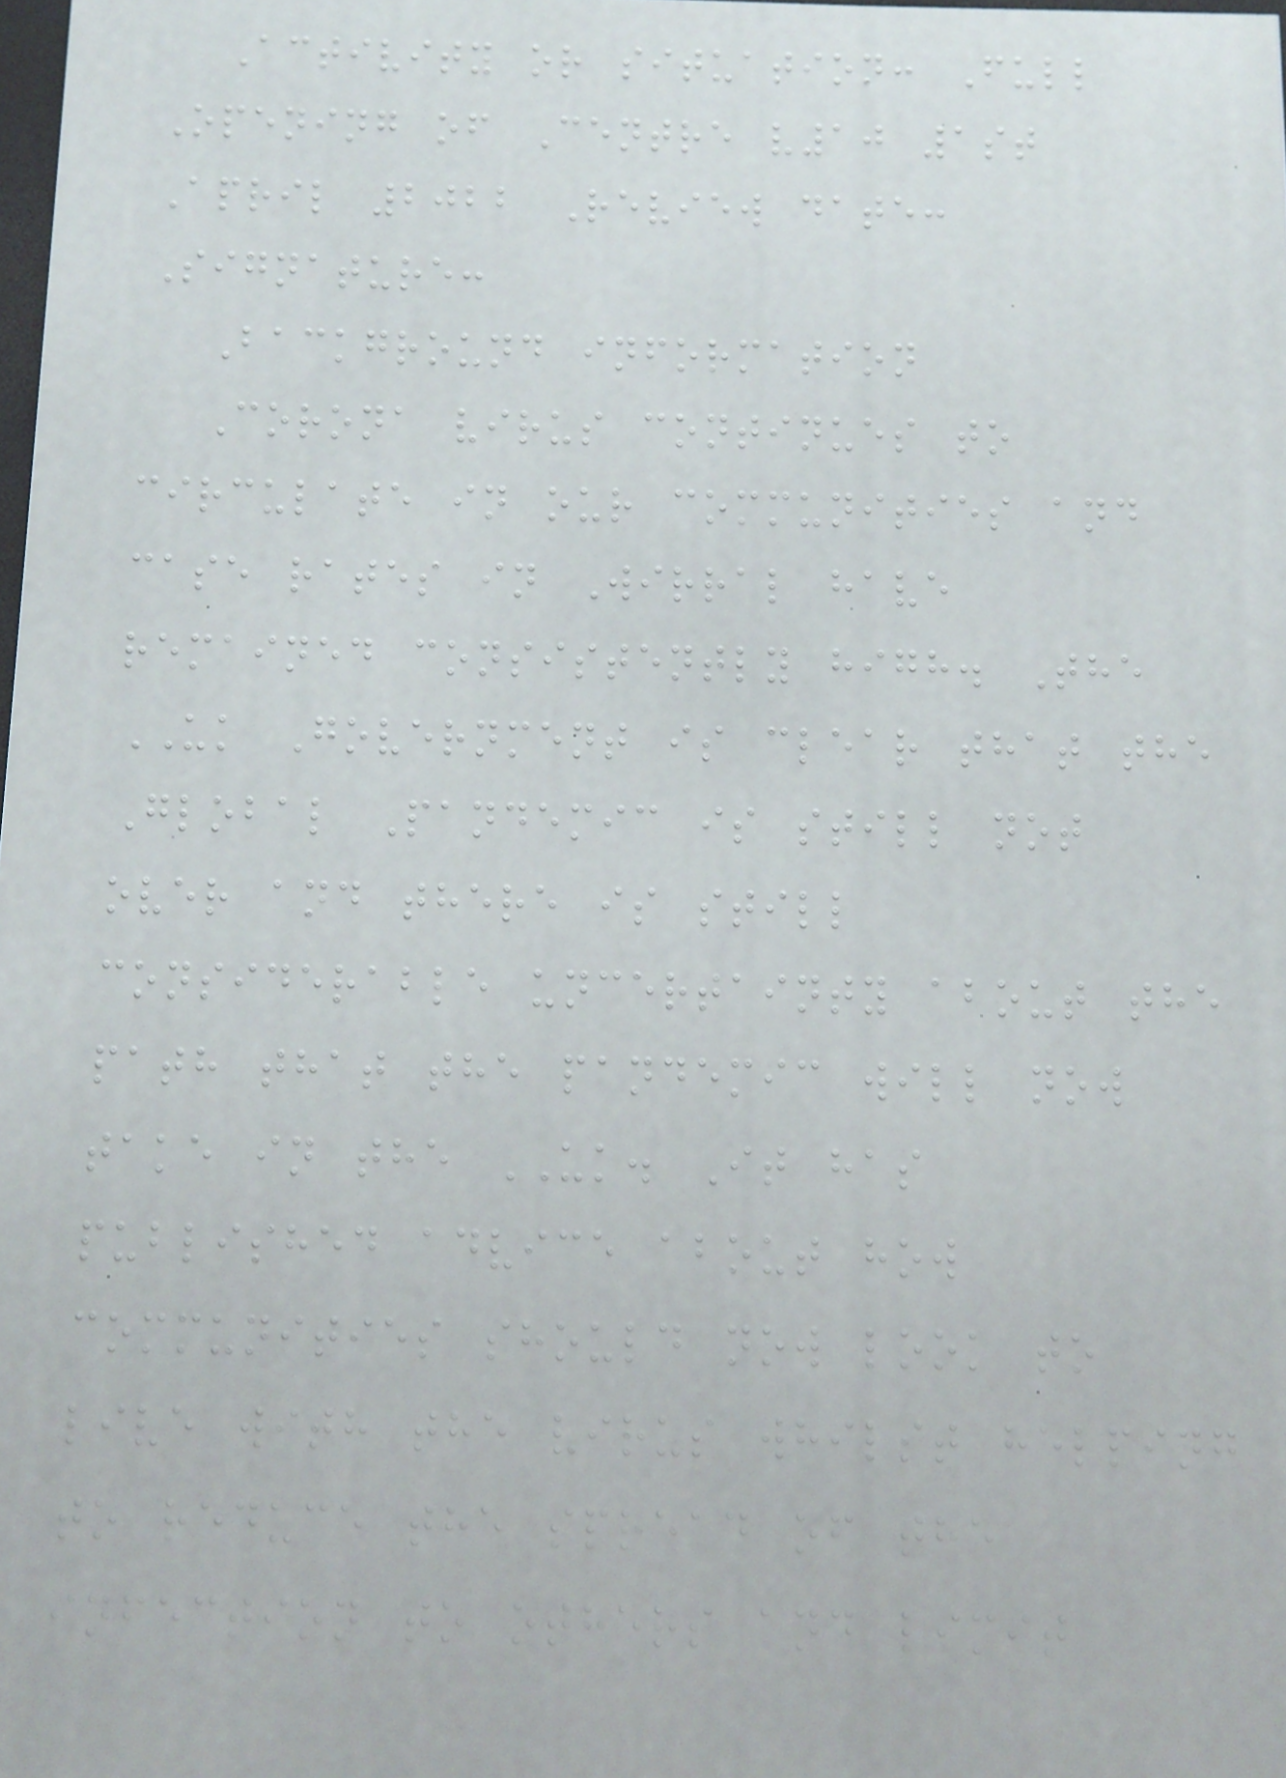Activity or situation: Full
Opening of Centre v10 1st
April 2022 Review date:
Signature:
Background information
Corona virus continues to
circulate in our communities and
case rates in Wirral have
remained consistently high. The
UK Government is clear that the
Global Pandemic is still not
over and there is still
considerable uncertainty about the
path that the pandemic will now
take in the UK. It has
published advice about how
communities should now look to
live with the virus whilst helping
to reduce the spread of the
infection to others and limit
